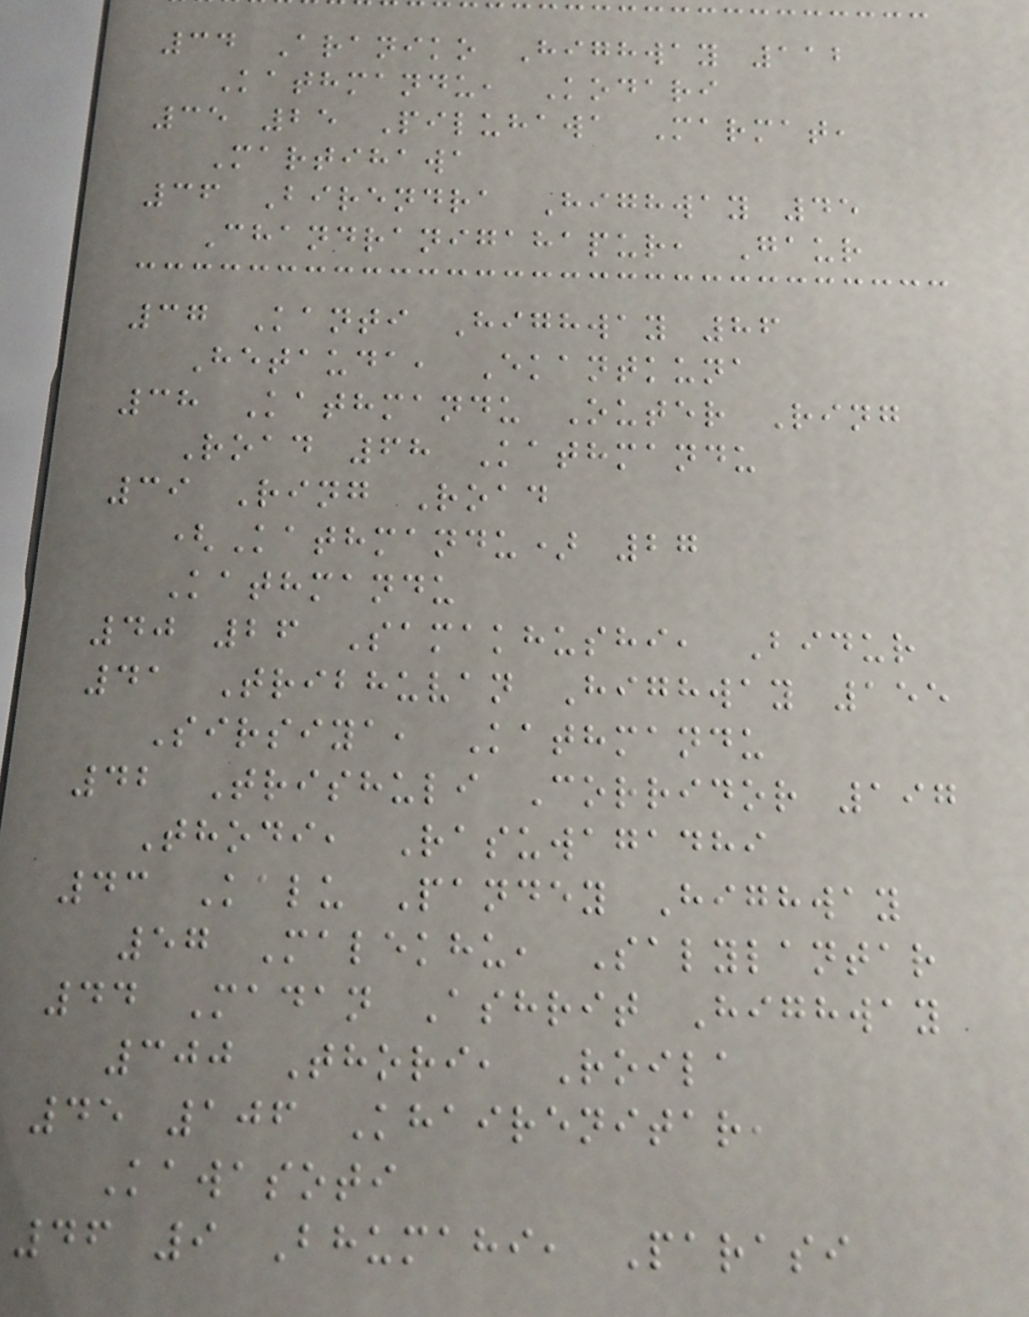34 Araniko Highway 112
Kathmandu, Kodari
35 25 Piluhawa Marmat,
Martihawa
36 Birendra Highway 45
Chandranigahapur, Gaur
37 Kanti Highway 86
Hetauda, Ekantkuna
38 Kathmandu Outer Ring
Road 68 Kathmandu
39 Ring Road
(Kathmandu) 27
Kathmandu
40 26 Samakhushi, Bidur
41 Tribhuvan Highway 155
Sirsiya, Kathmandu
42 Trishuli Corridor 197
Thodi, Rasuwagadhi
43 Kalu Pandey Highway
57 Malekhu, Salylantar
44 Madan Ashrit Highway
300 Thori, Roila
45 106 Khairenitar,
Kawasoti
46 9 Bhumahi, Parasi
